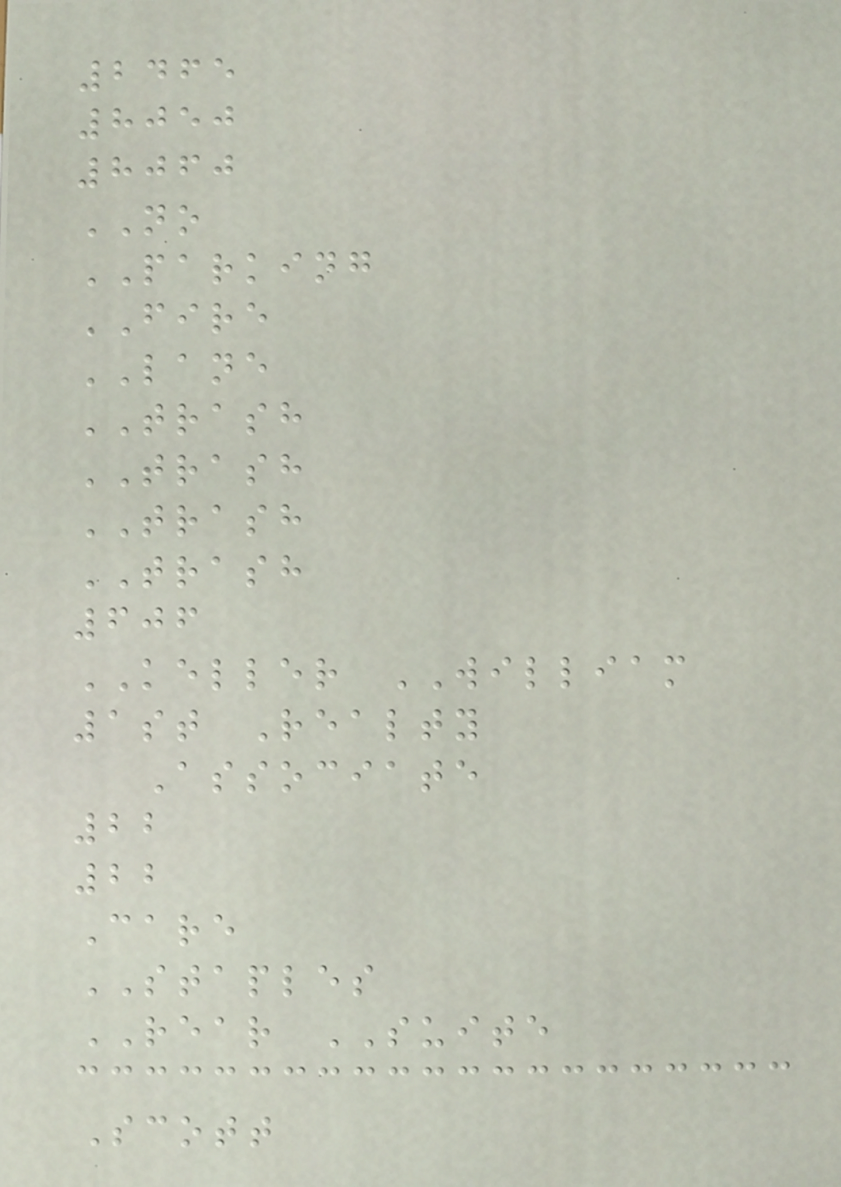2465
8050
8060
NO
PARKING
FIRE
LANE
TRASH
TRASH
TRASH
TRASH
606
KELLER WILLIAM
1st Realty
Associate
22
22
Care
STAPLES
REAR SUITE
Scott
